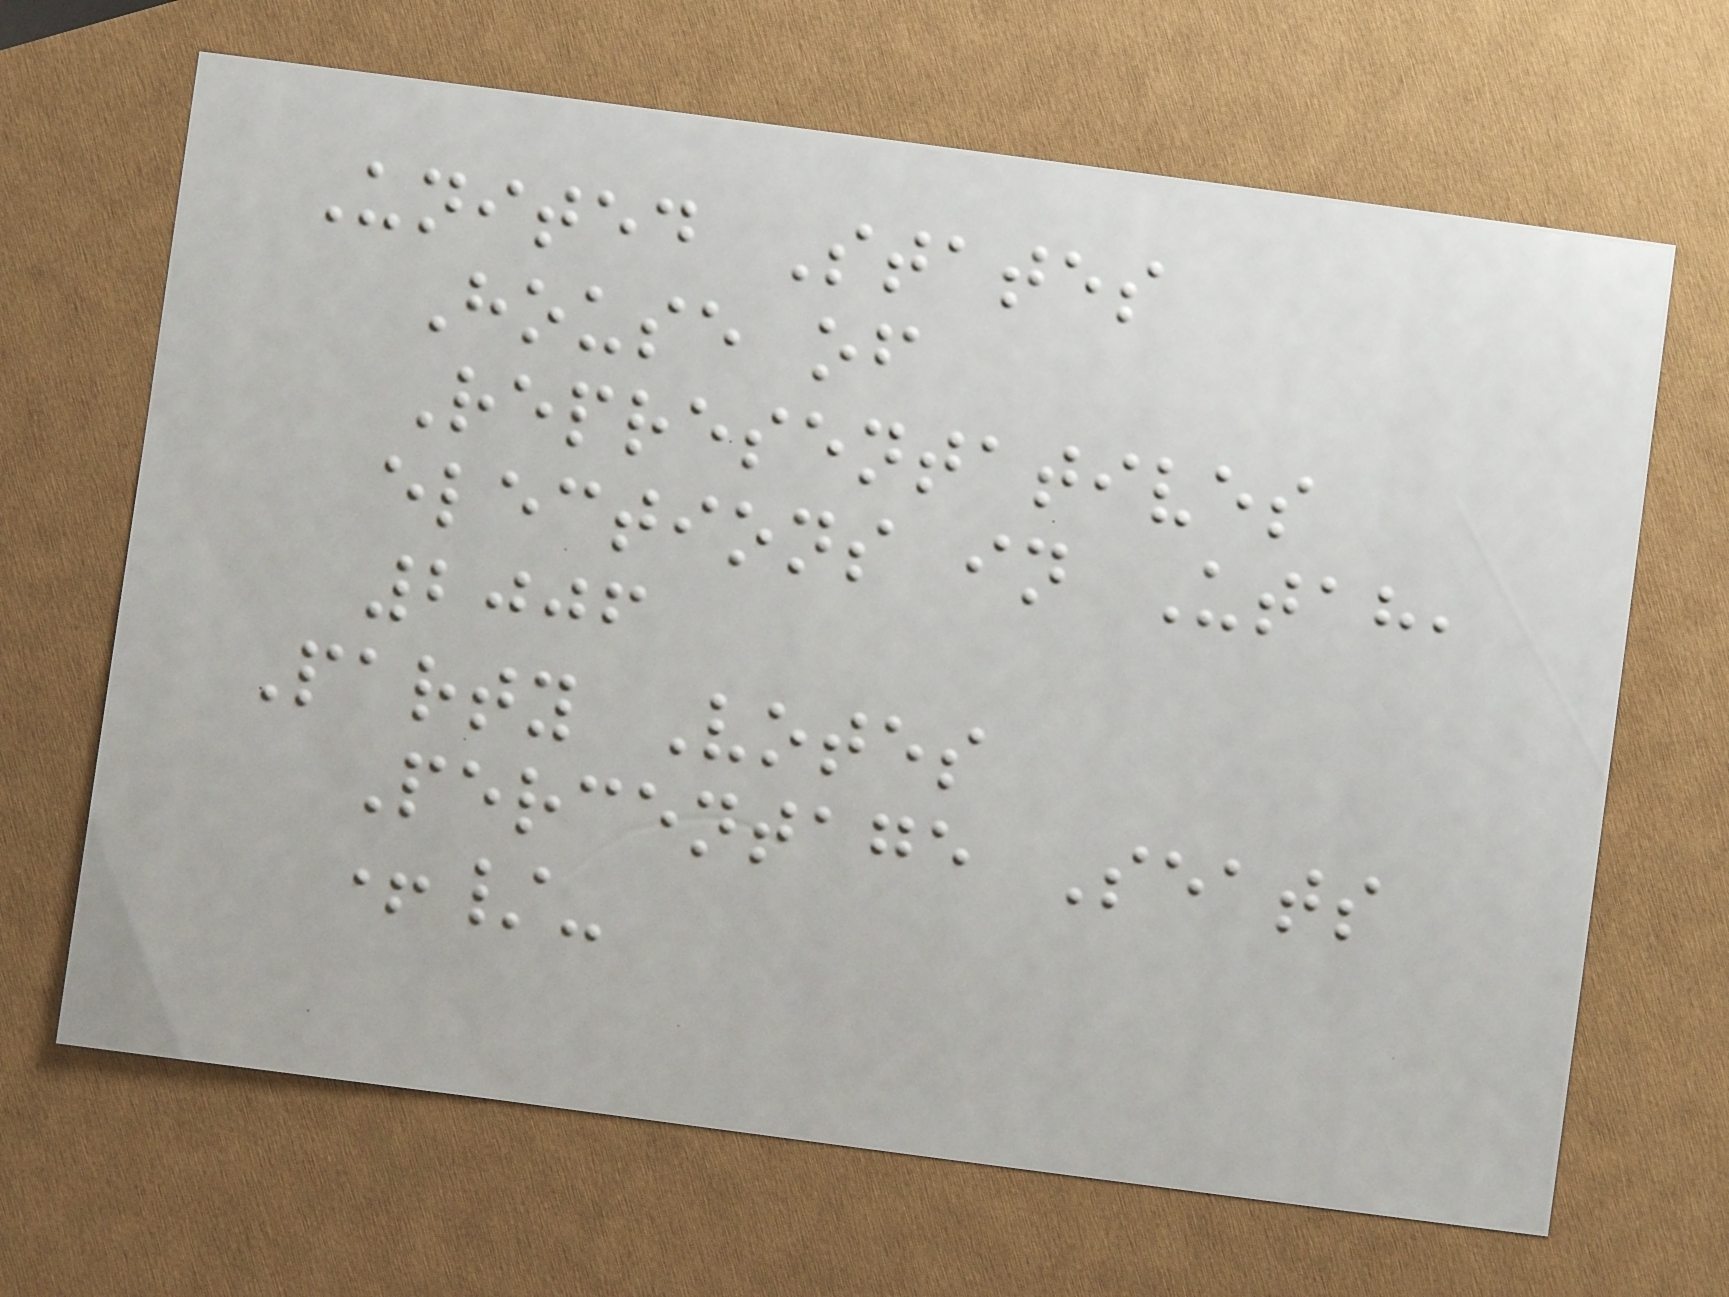United States
House of
Representatives
elections in Utah,
2006
Party Votes
Percentage Seats
+/-
